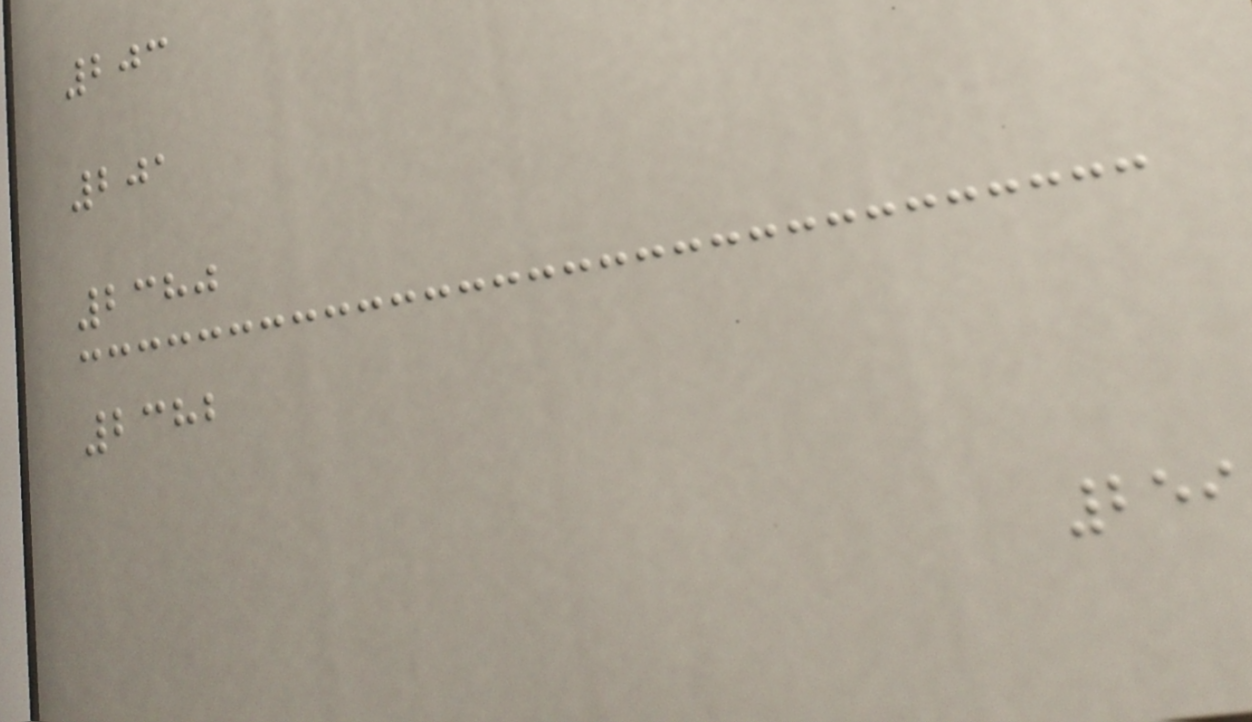203
201
2380
2382
259
